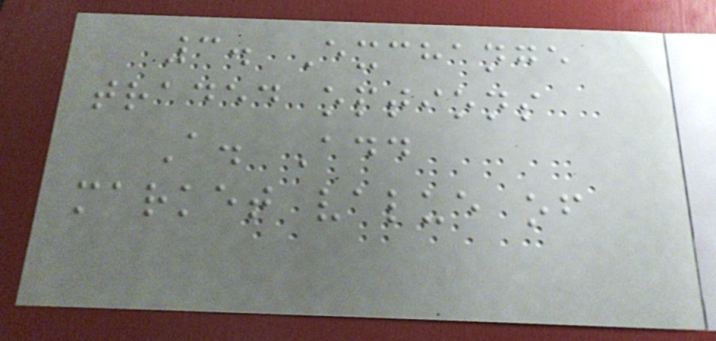3. Exchange
traded options
A. Add
market value of
